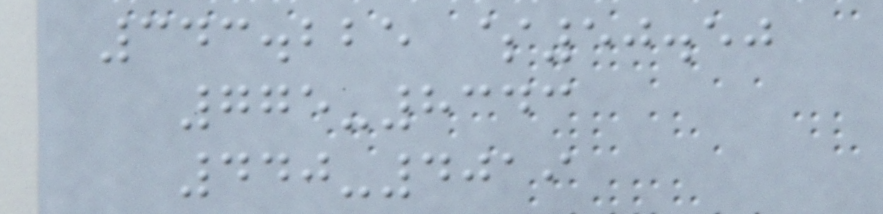343.225 $50.50
775-8343
440-4019
